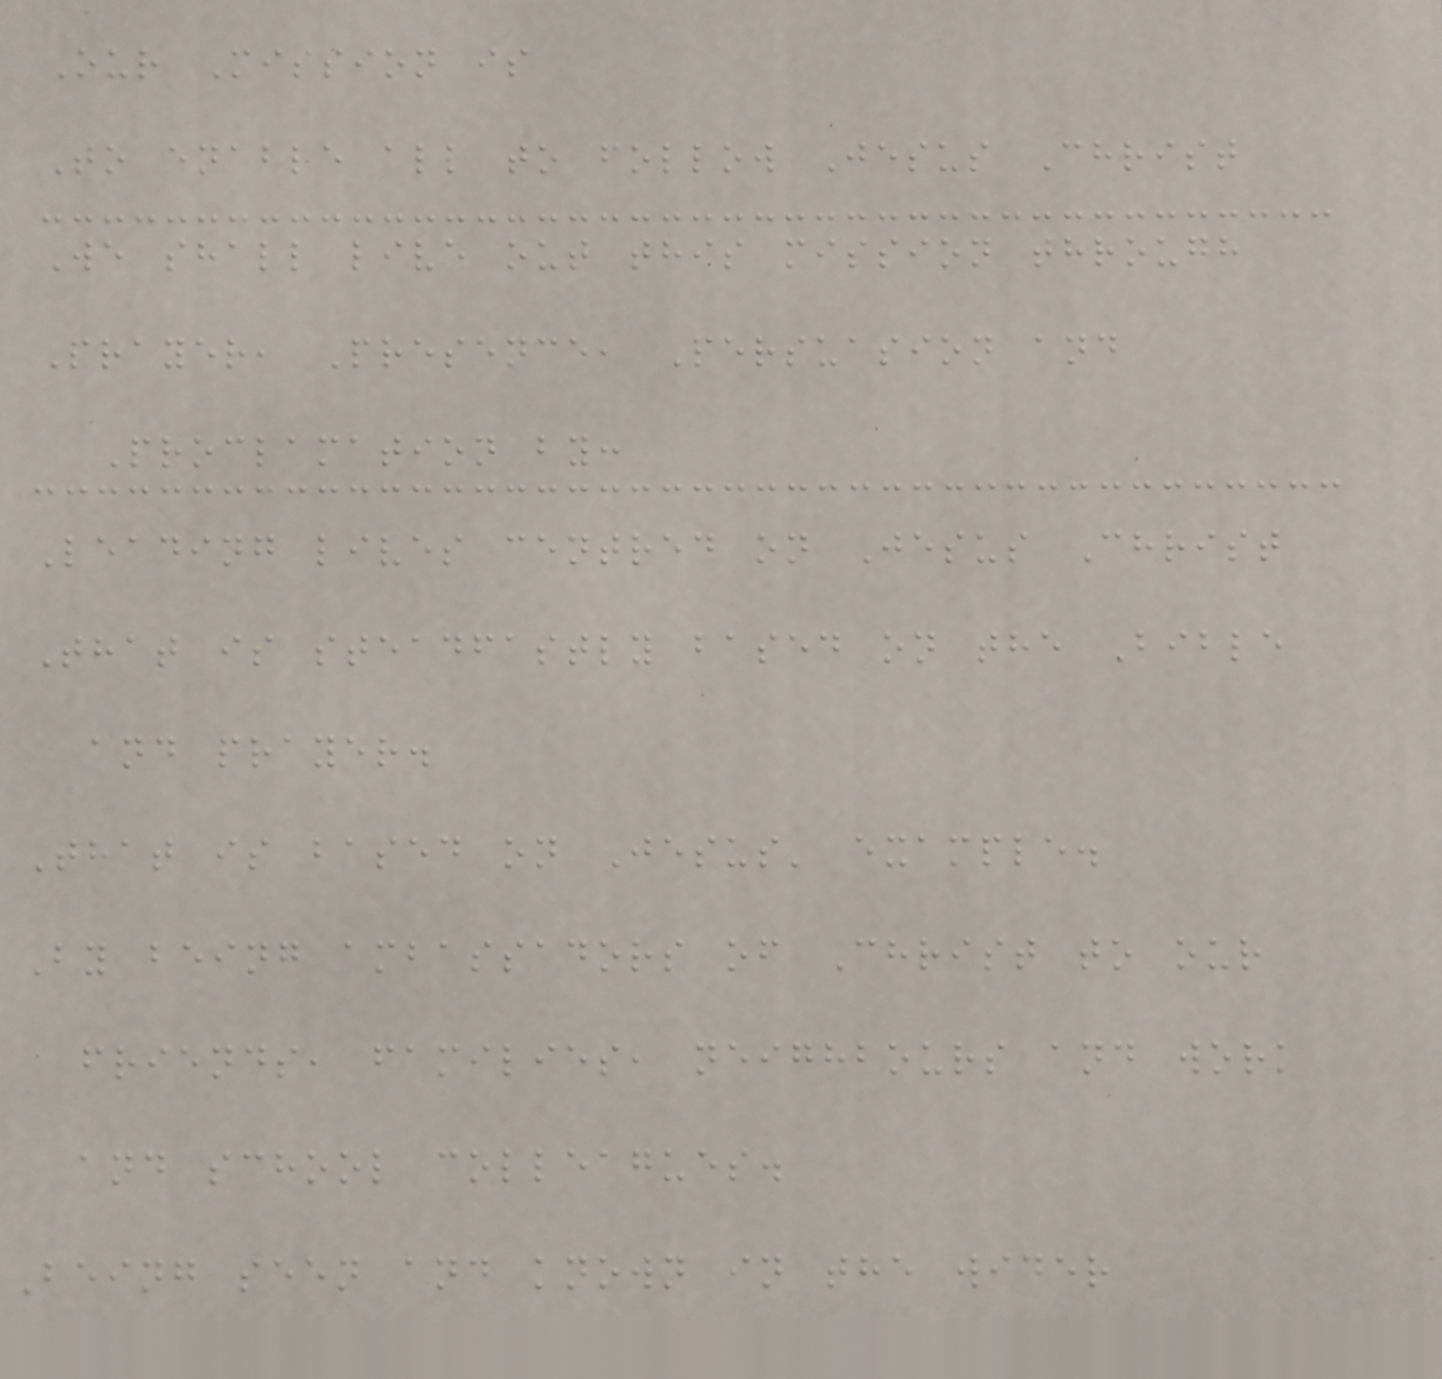Our Mission is
To enable all to follow Jesus Christ
We shall live out this mission through
Prayer, Presence, Persuasion and
Proclamation by:
Leading lives centred on Jesus Christ
That is steadfastly based on the Bible
and prayer.
That is based on Jesus' example.
By being ambassadors of Christ to our
friends, families, neighbours and work
and school colleagues.
Being seen and known in the wider
